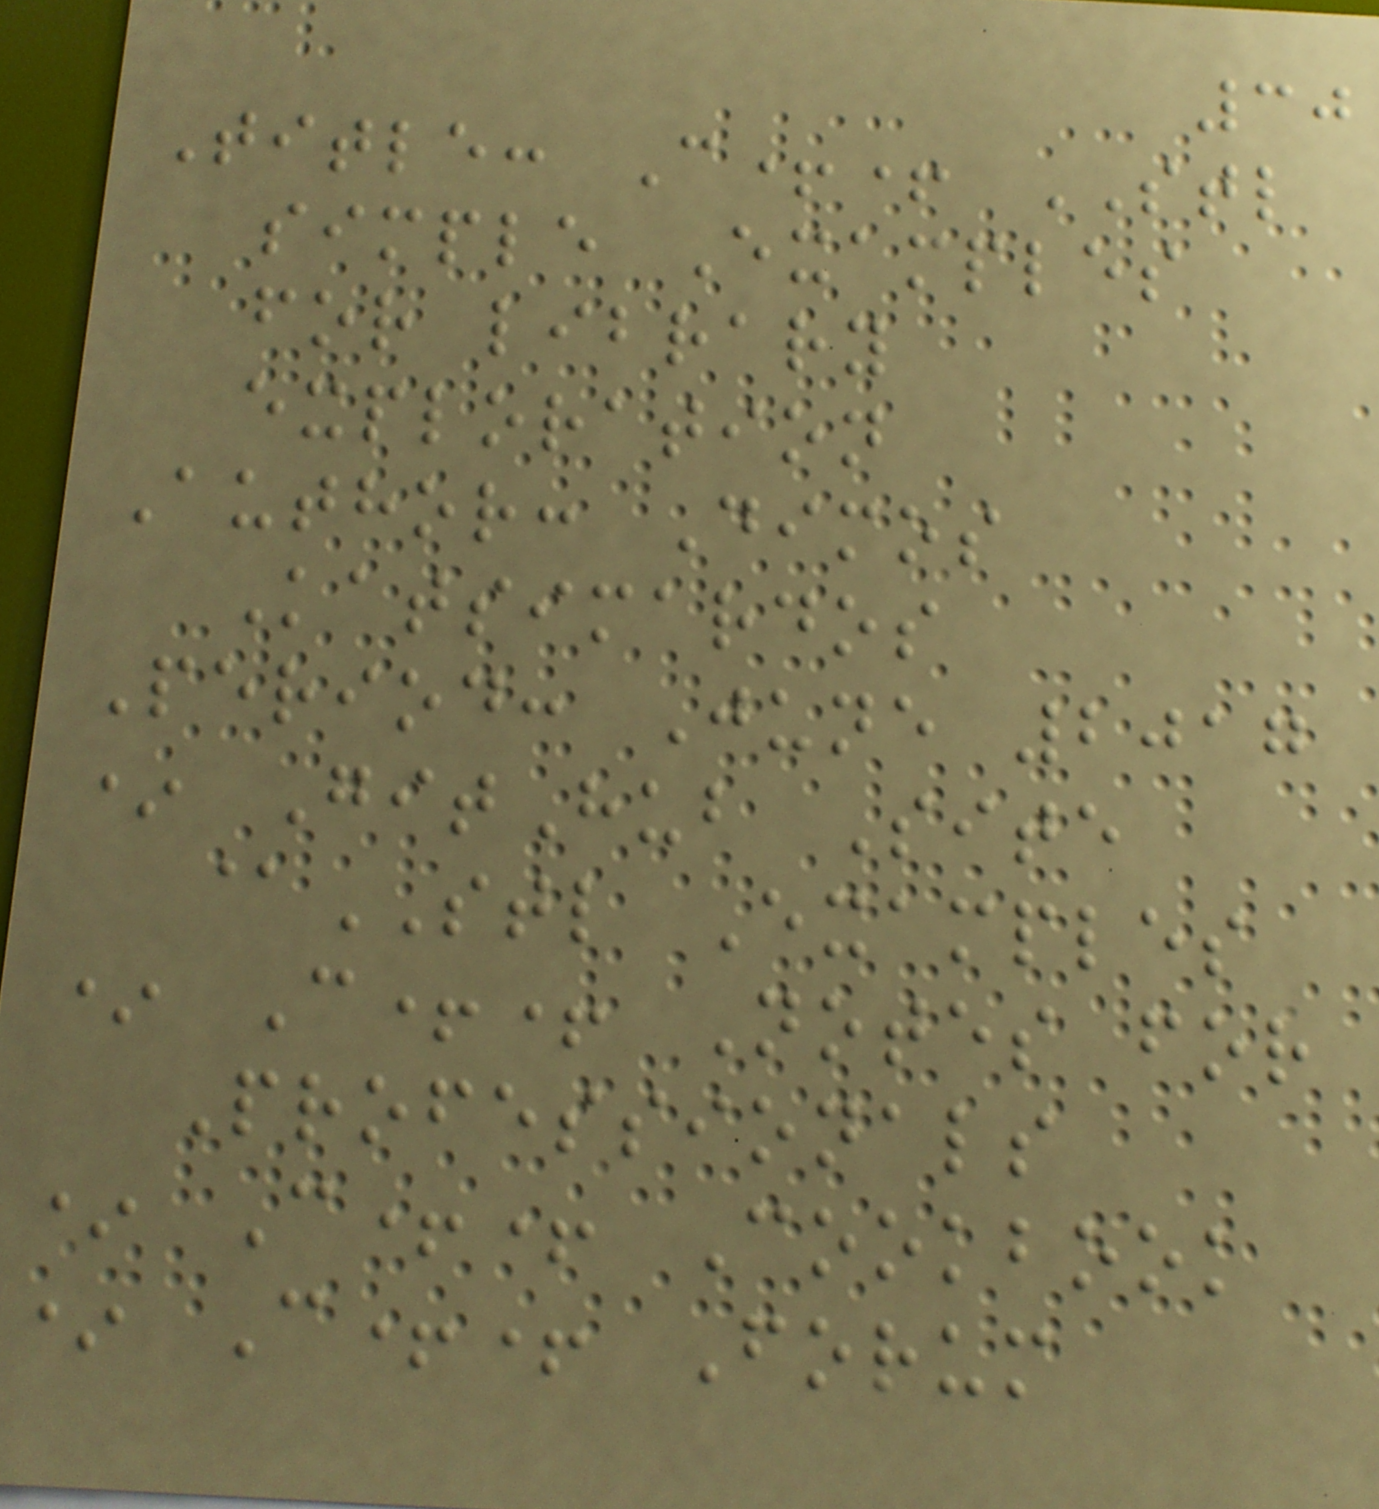30
Title: C++ STL
simple Examples
for library
exploration
Author: Dimos
Katsimardos
Period: June 2017
* GitHub Site
@STL Examples
* C++ Notes for
Professionals
* C++ Cookbook
* C++ Forum
